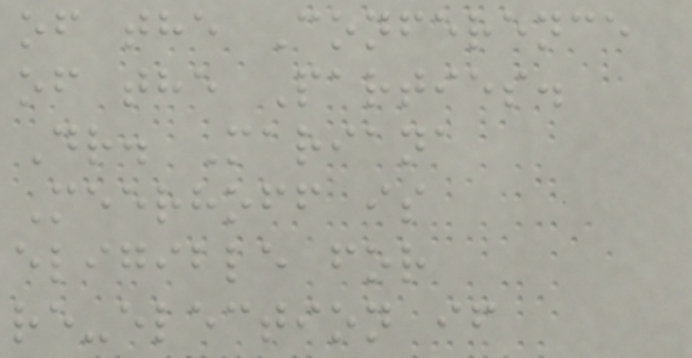of the Conference
of the Parties.
Dr. Mariana
Meerhoff is
eligible for
re-election if
